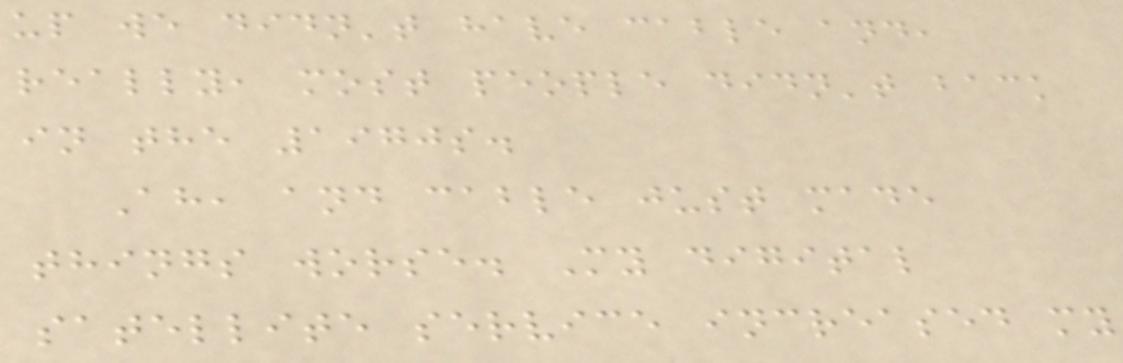up we didn't have cable and,
really, most people didn't back
in the 1970s.
Ah, and cable just made
things worse. My digital
satellite service increased my
